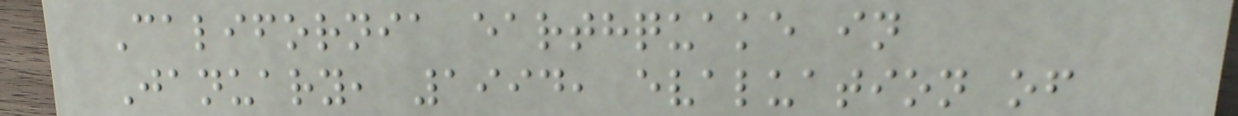California earthquake in
January, 1994, evaluation of
